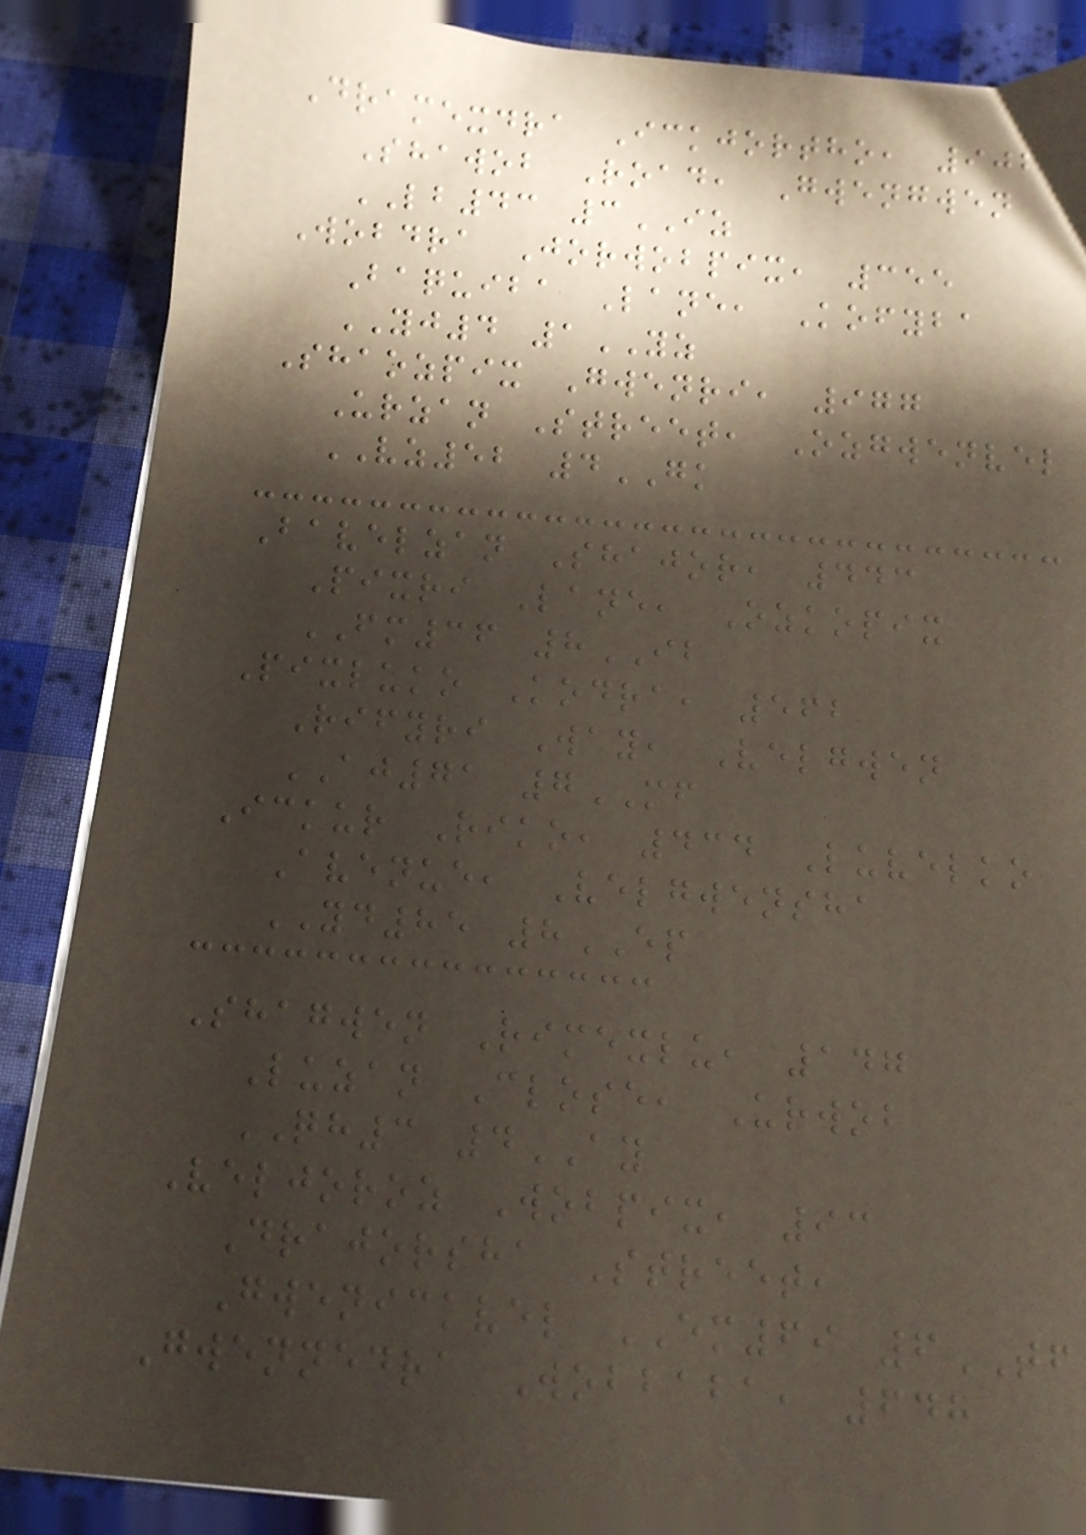Dramexdra Ickjortho, 902
Shawob Road, Gwengwen
LB43 3IZ
Wobdra Jorwobpix, 355
Baquiba Lane, Kofyba
YJ4 1YZ
Shaozpix Gwenri, 977
Urzan Street, Ozgwenvel
VZ52 4GK
Bavelzan Shajor, 443
Pixri Lane, Ozkopix
FM36 8IB
Pixluko Kodra, 562
Rifyri Way, Velgwen
AJ71 7MF
Ickur Riko, 434 Luvelko
Avenue, Velgwensha
YD85 8EP
Shagwen Rimexlu, 147
Luzan Close, Urwob
QH3 4AY
Veljoroz Wobpix, 93
Drajorsha Street,
Gwenickvel EM69 6TF
Gwennedra Wobbaba, 648
